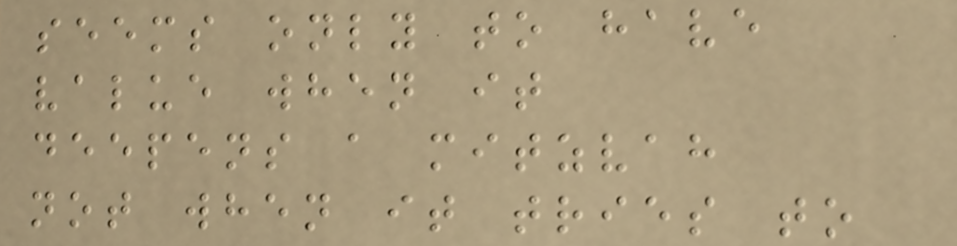seems only to have
value when it
deepens a mitzvah
not when it tries to
